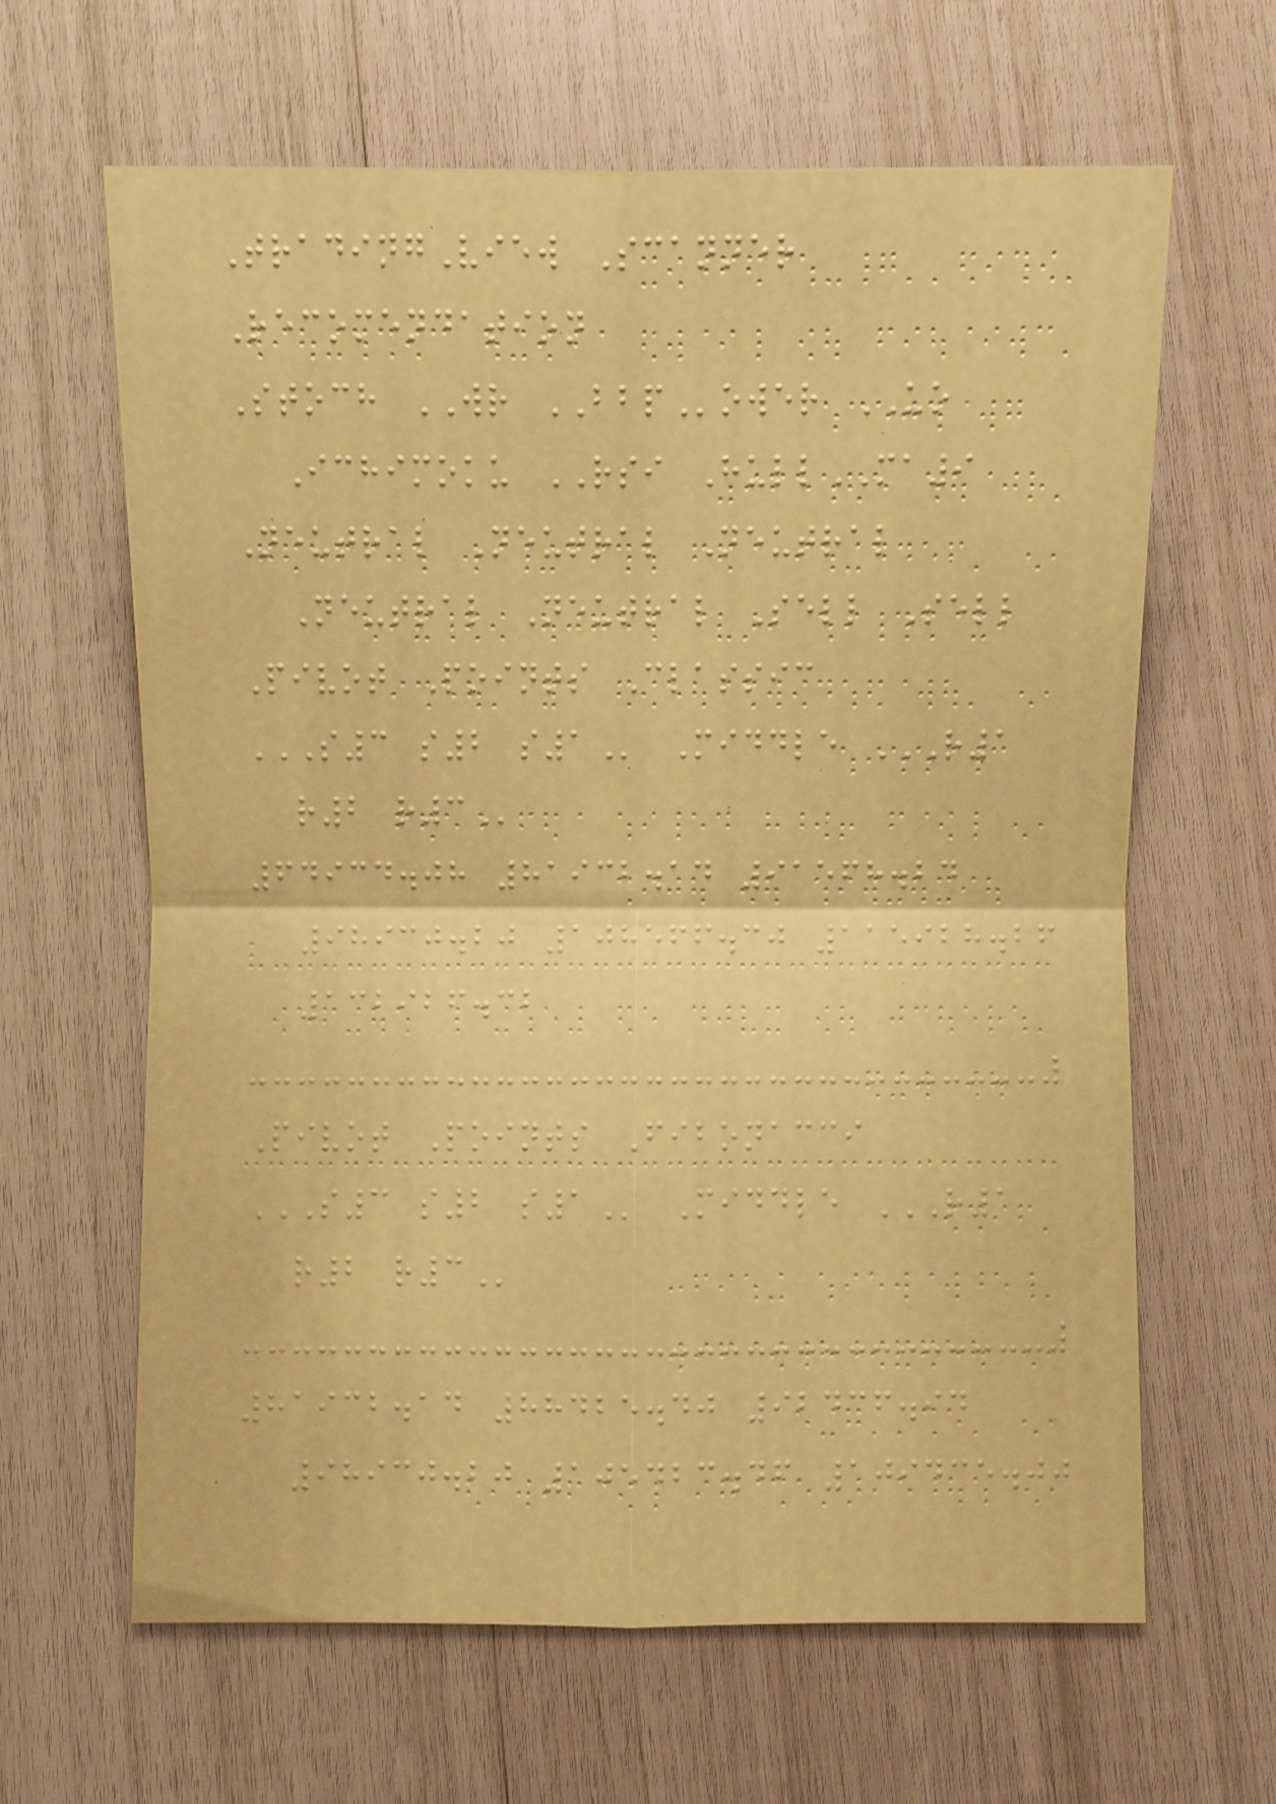TradingView Scanner
Recomendation
Stoch WR BBPower UO
Ichimoku RSI HullMA9
Neutral Neutral Neutral
Neutral Neutral Sell Sell
Pivot Points Classic
S3 S2 S1 Middle R1
R2 R3
64934.08 81932.14 91568.24
98930.20 108566.30 115928.26
132926.32
Pivot Points Fibonacci
S3 S2 S1 Middle R1
R2 R3
81932.14 88425.40 92436.94
98930.20 105423.46 109435.00
